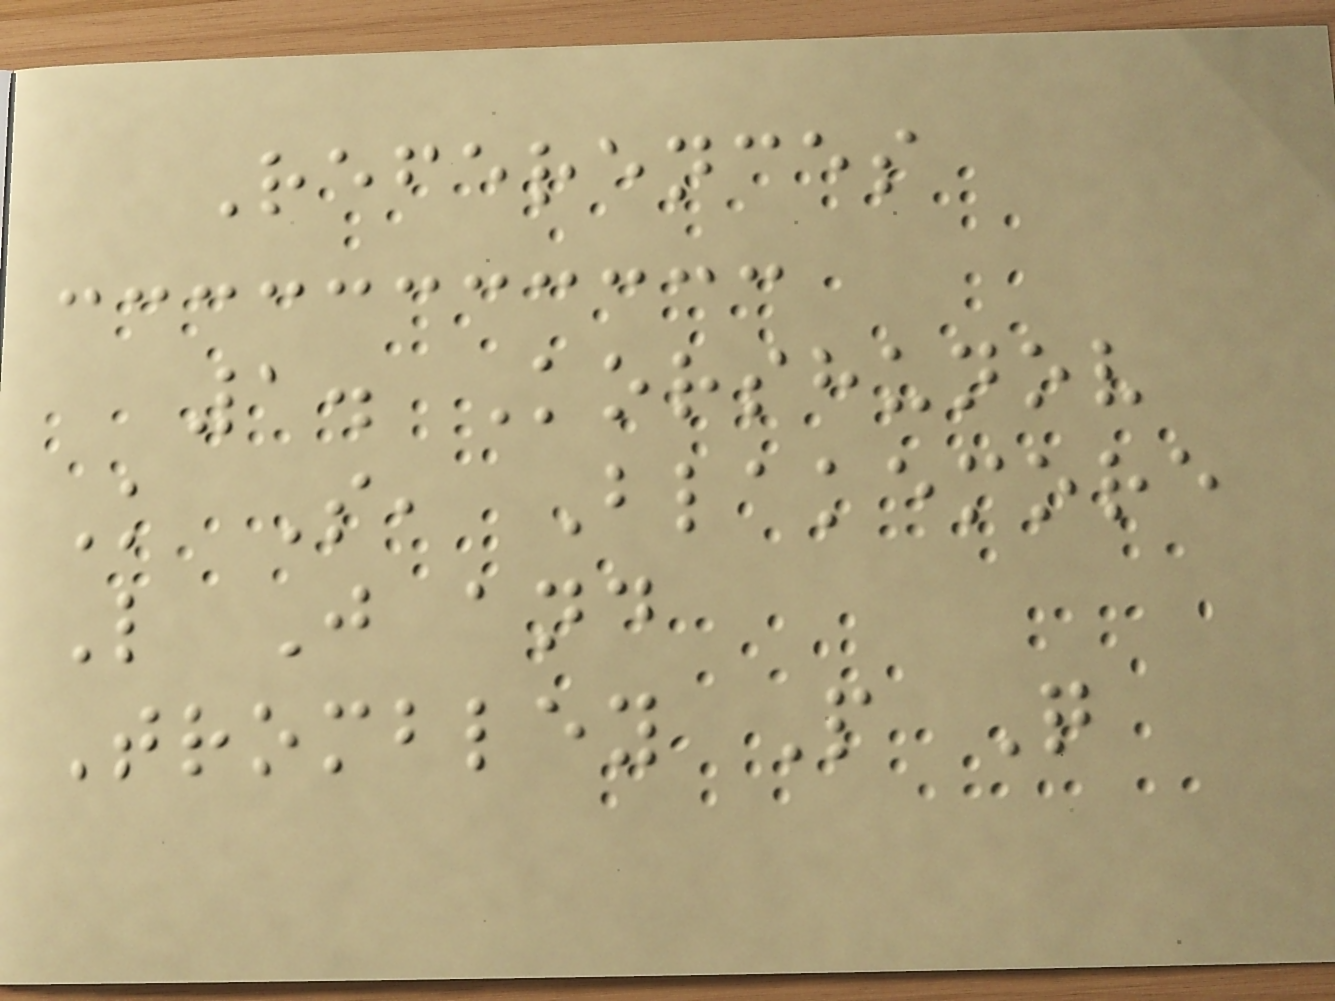References
1. Korshunov
K S, Blakemore
L J and
Trombley P Q
